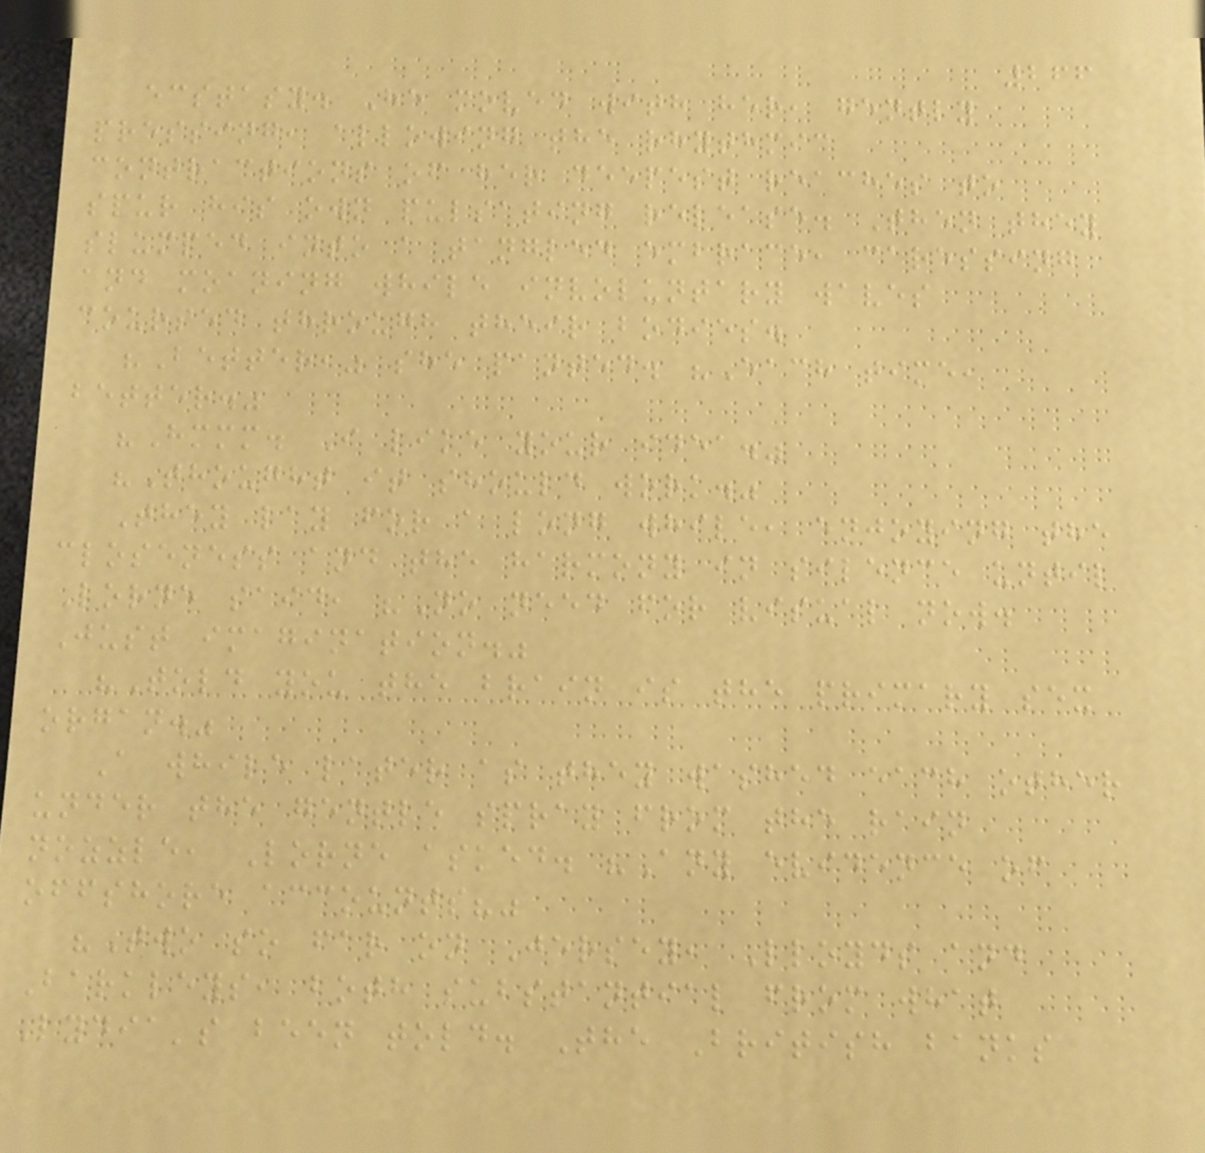266
ecstasy. He moved with her, gently
pressing, allowing the rhythmic
contractions of her deepest reaches to
spur his own pulsating release. Then they
slumped into a tangled embrace, caressing
and moaning while involuntary waves
coursed through their bodies.
"Better," she panted. "Each time,
better."
"Hmmm. I like your idea."
"Thought it should work."
They lay for a long while, enjoying the
closeness and the harmony in silence until
Lorne said, "No need for visual now.
Just imagination."
"Told you the brain is the primary sex
organ."
A while later as they washed each other
under the gentle spray from the rain
nozzle, Lorne asked. "Any evidence of
offshore accounts?"
"Two so far on Jersey, Lloyds and
Barkleys, both substantial from what
Lydia's been told. The British banks
